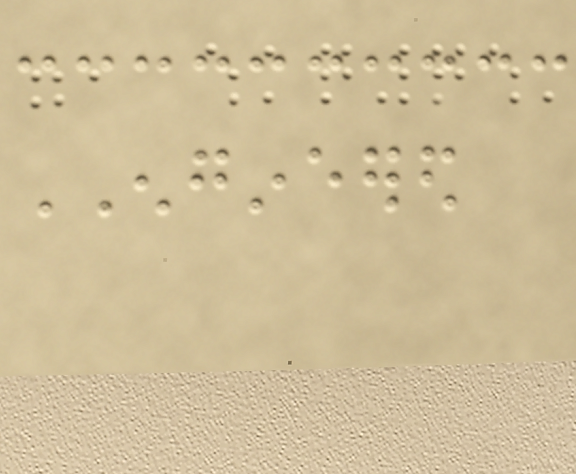ENGINEERED
